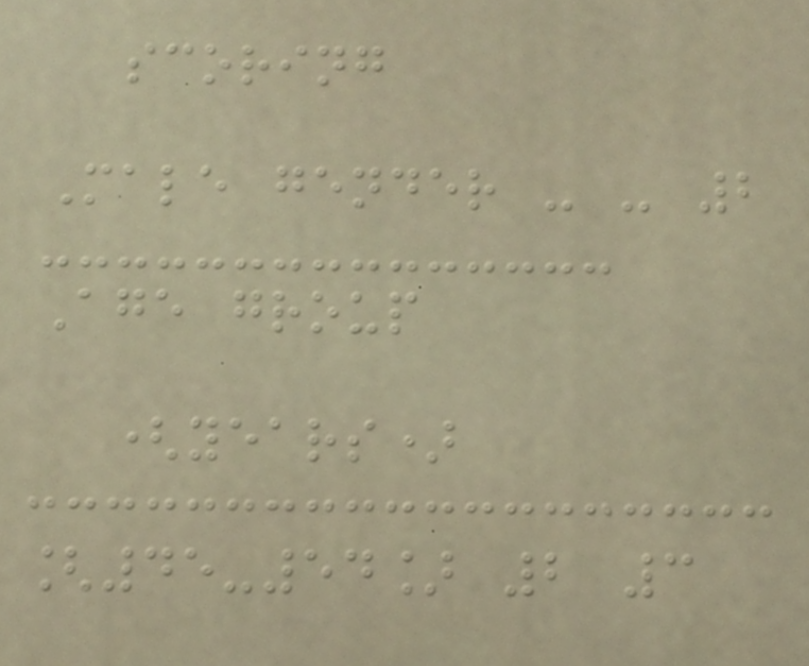scoring
Male gender - - 2
Age group
(years)
[45-54] 2 3
